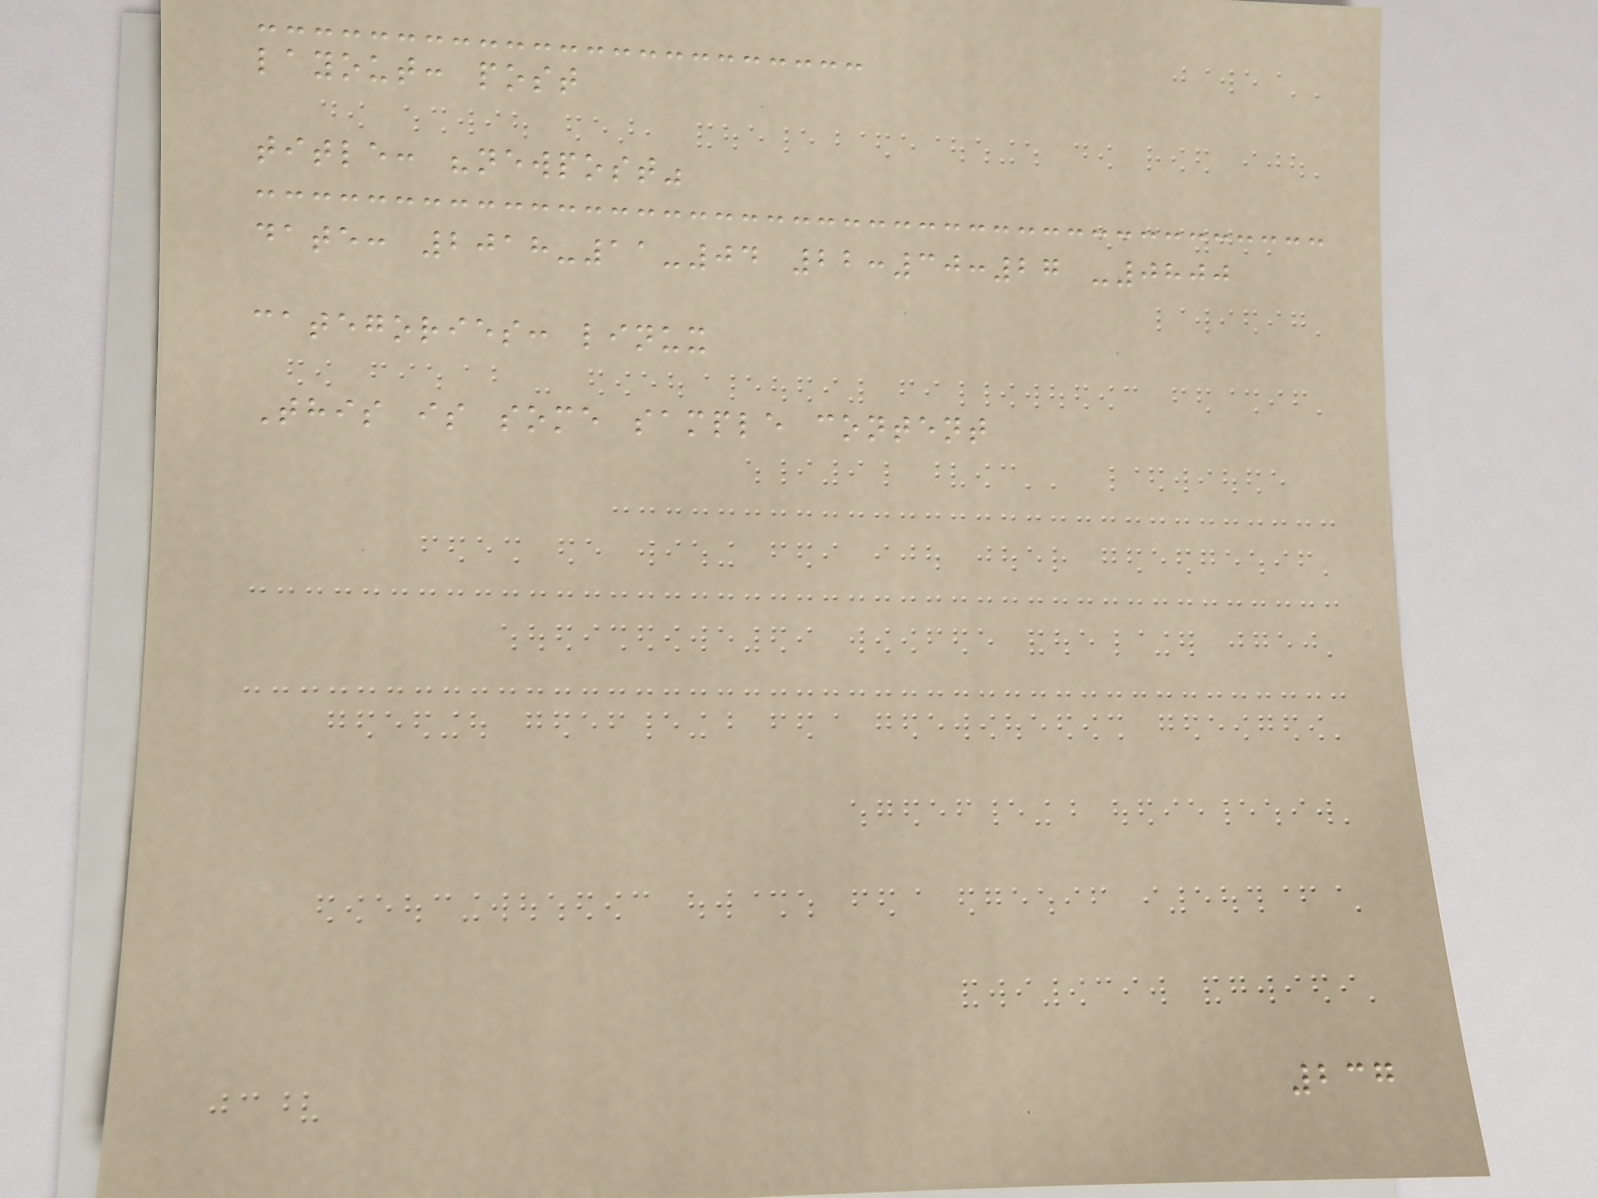layout: post
title: "newpost"
date: 2018-11-04 22:30:27 -0800
categories: linux
This is some sample content
237
